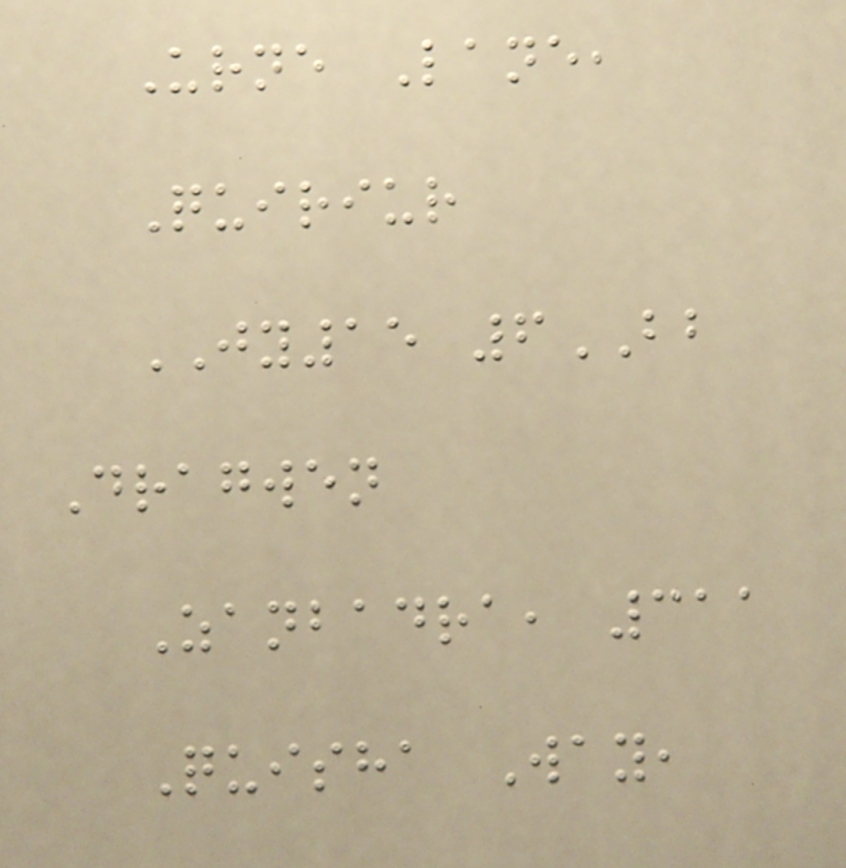Urne Lane,
Quiriur
JY15 6BB
Dragwen
Zanbadra, 311
Quisha Way,
